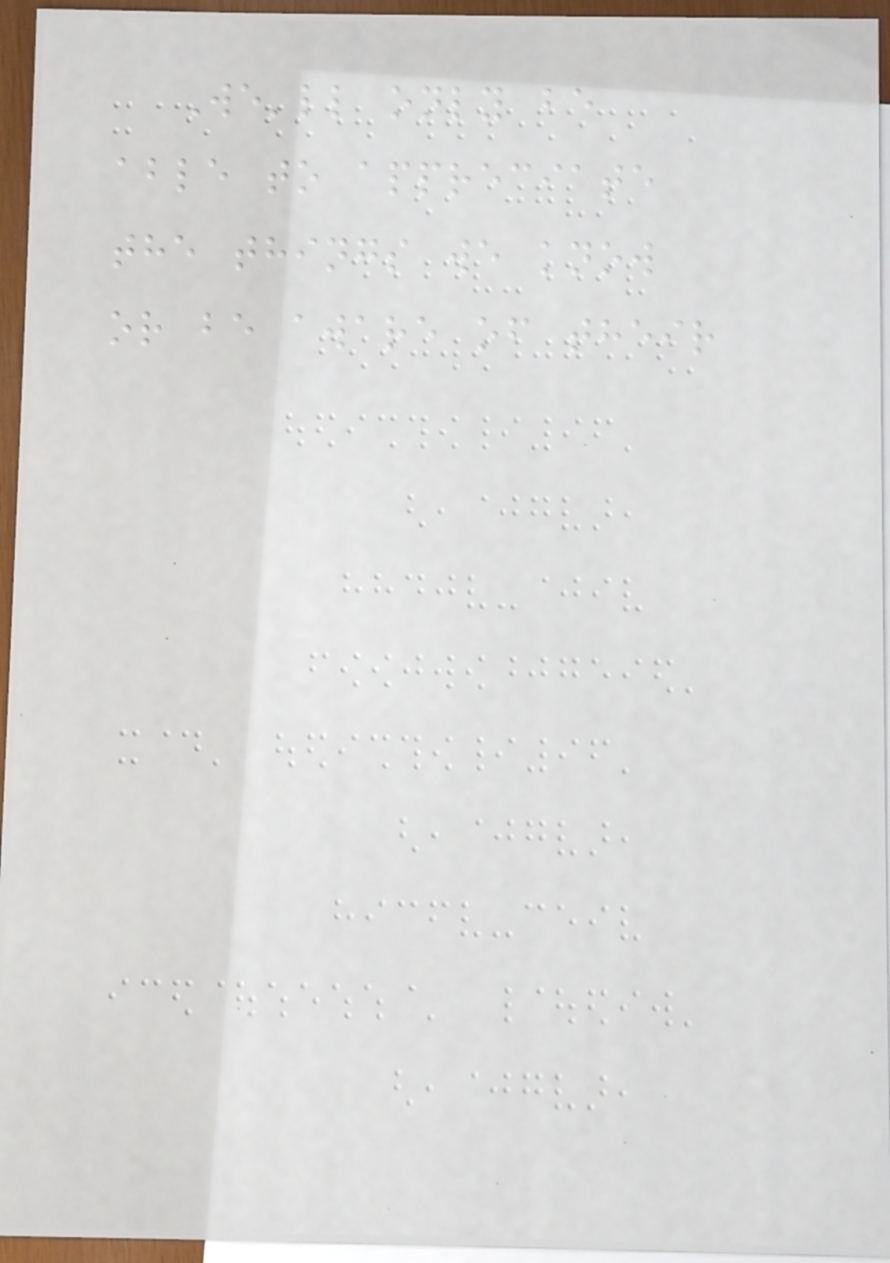We'll only be
able to appreciate
the things we know
or be aware of their
